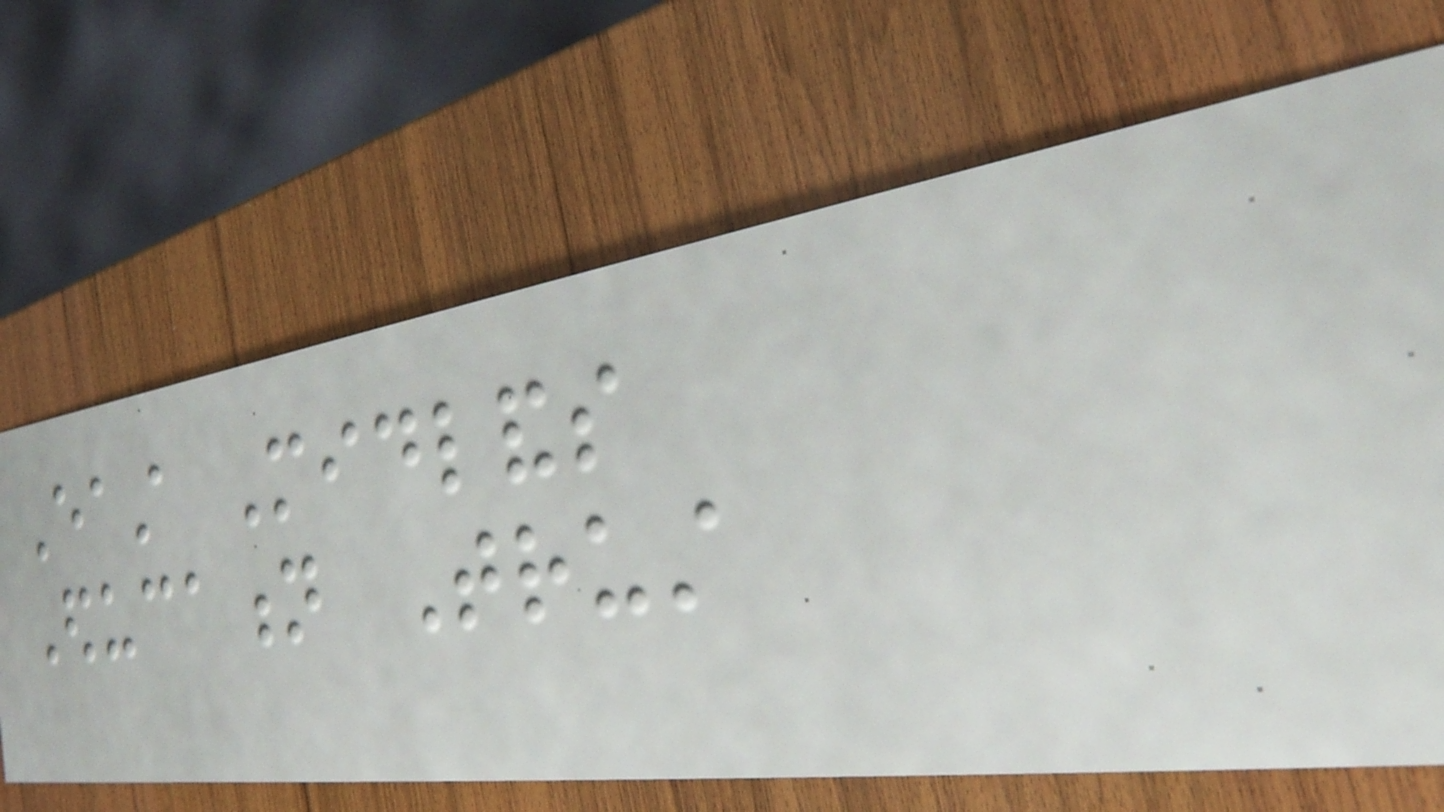East Midlands
Education Trust
